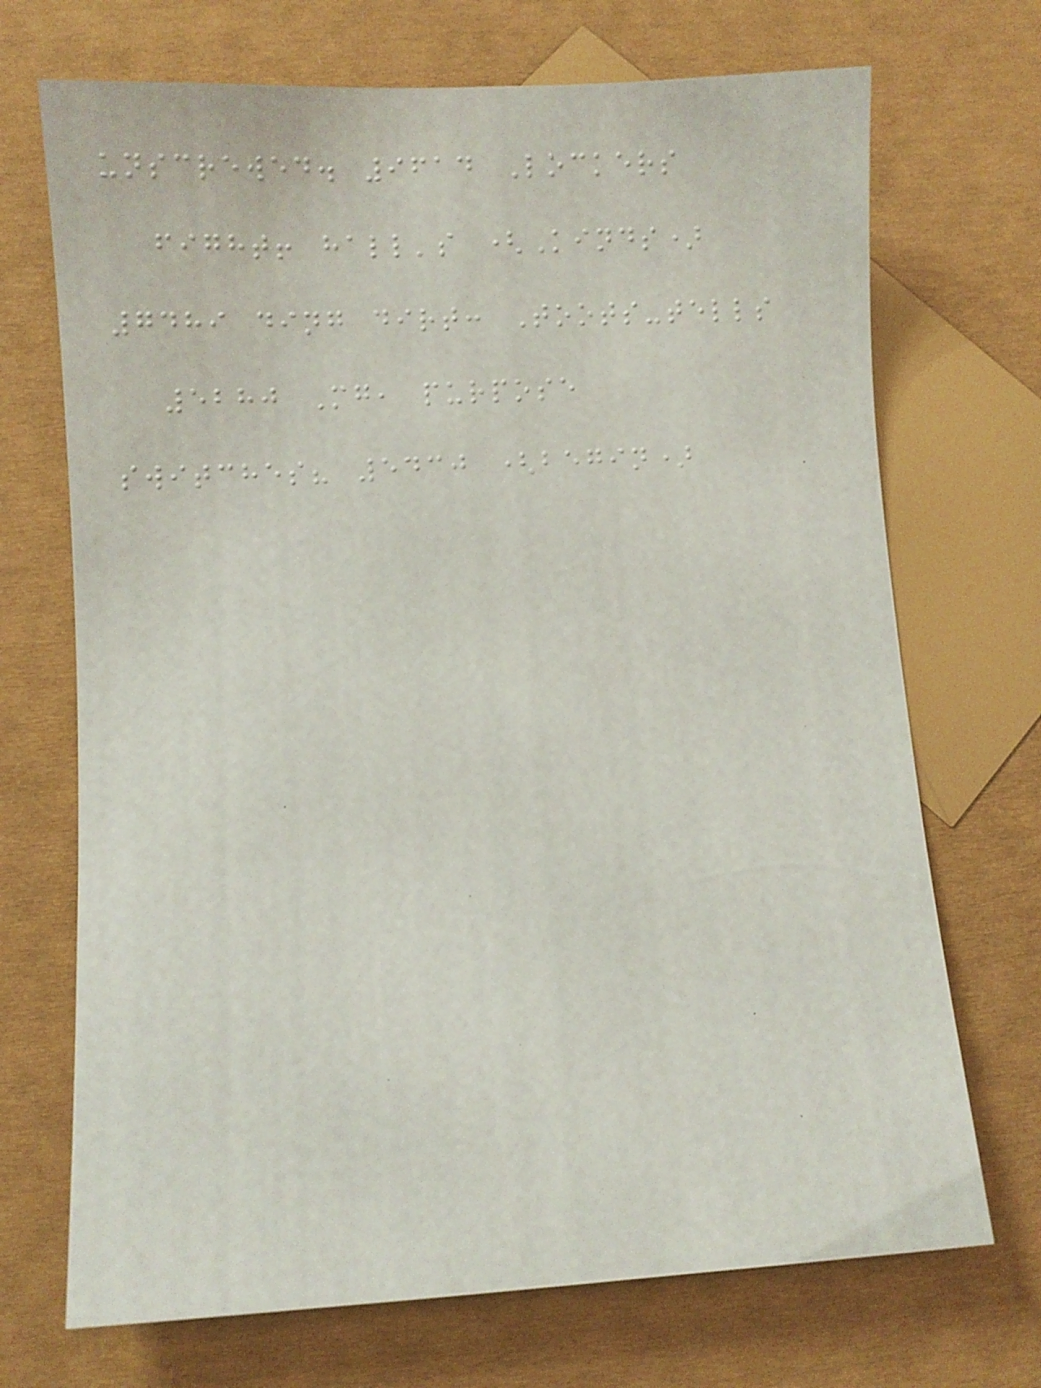unscrewed. 9614 Lockers
fight! hall's (Kinds)
7489 ding dirt: Toots-tells
5280 Mg, purpose
switches? 5430 (begin)
